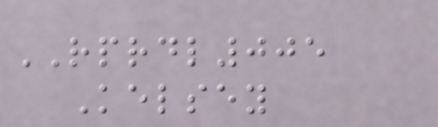RPRDL005
Kelsey
